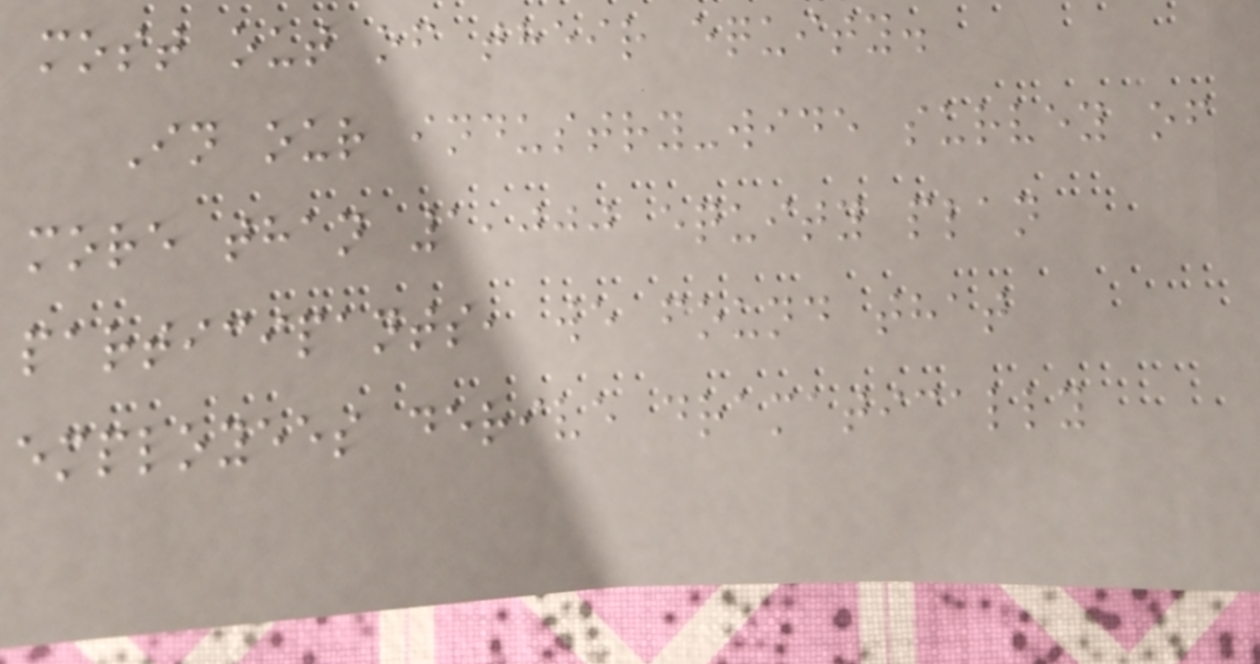most out of their equity.
In our industry-wide survey of
more than 1,000 equity plan
participants, we found that
employees derive dramatically
